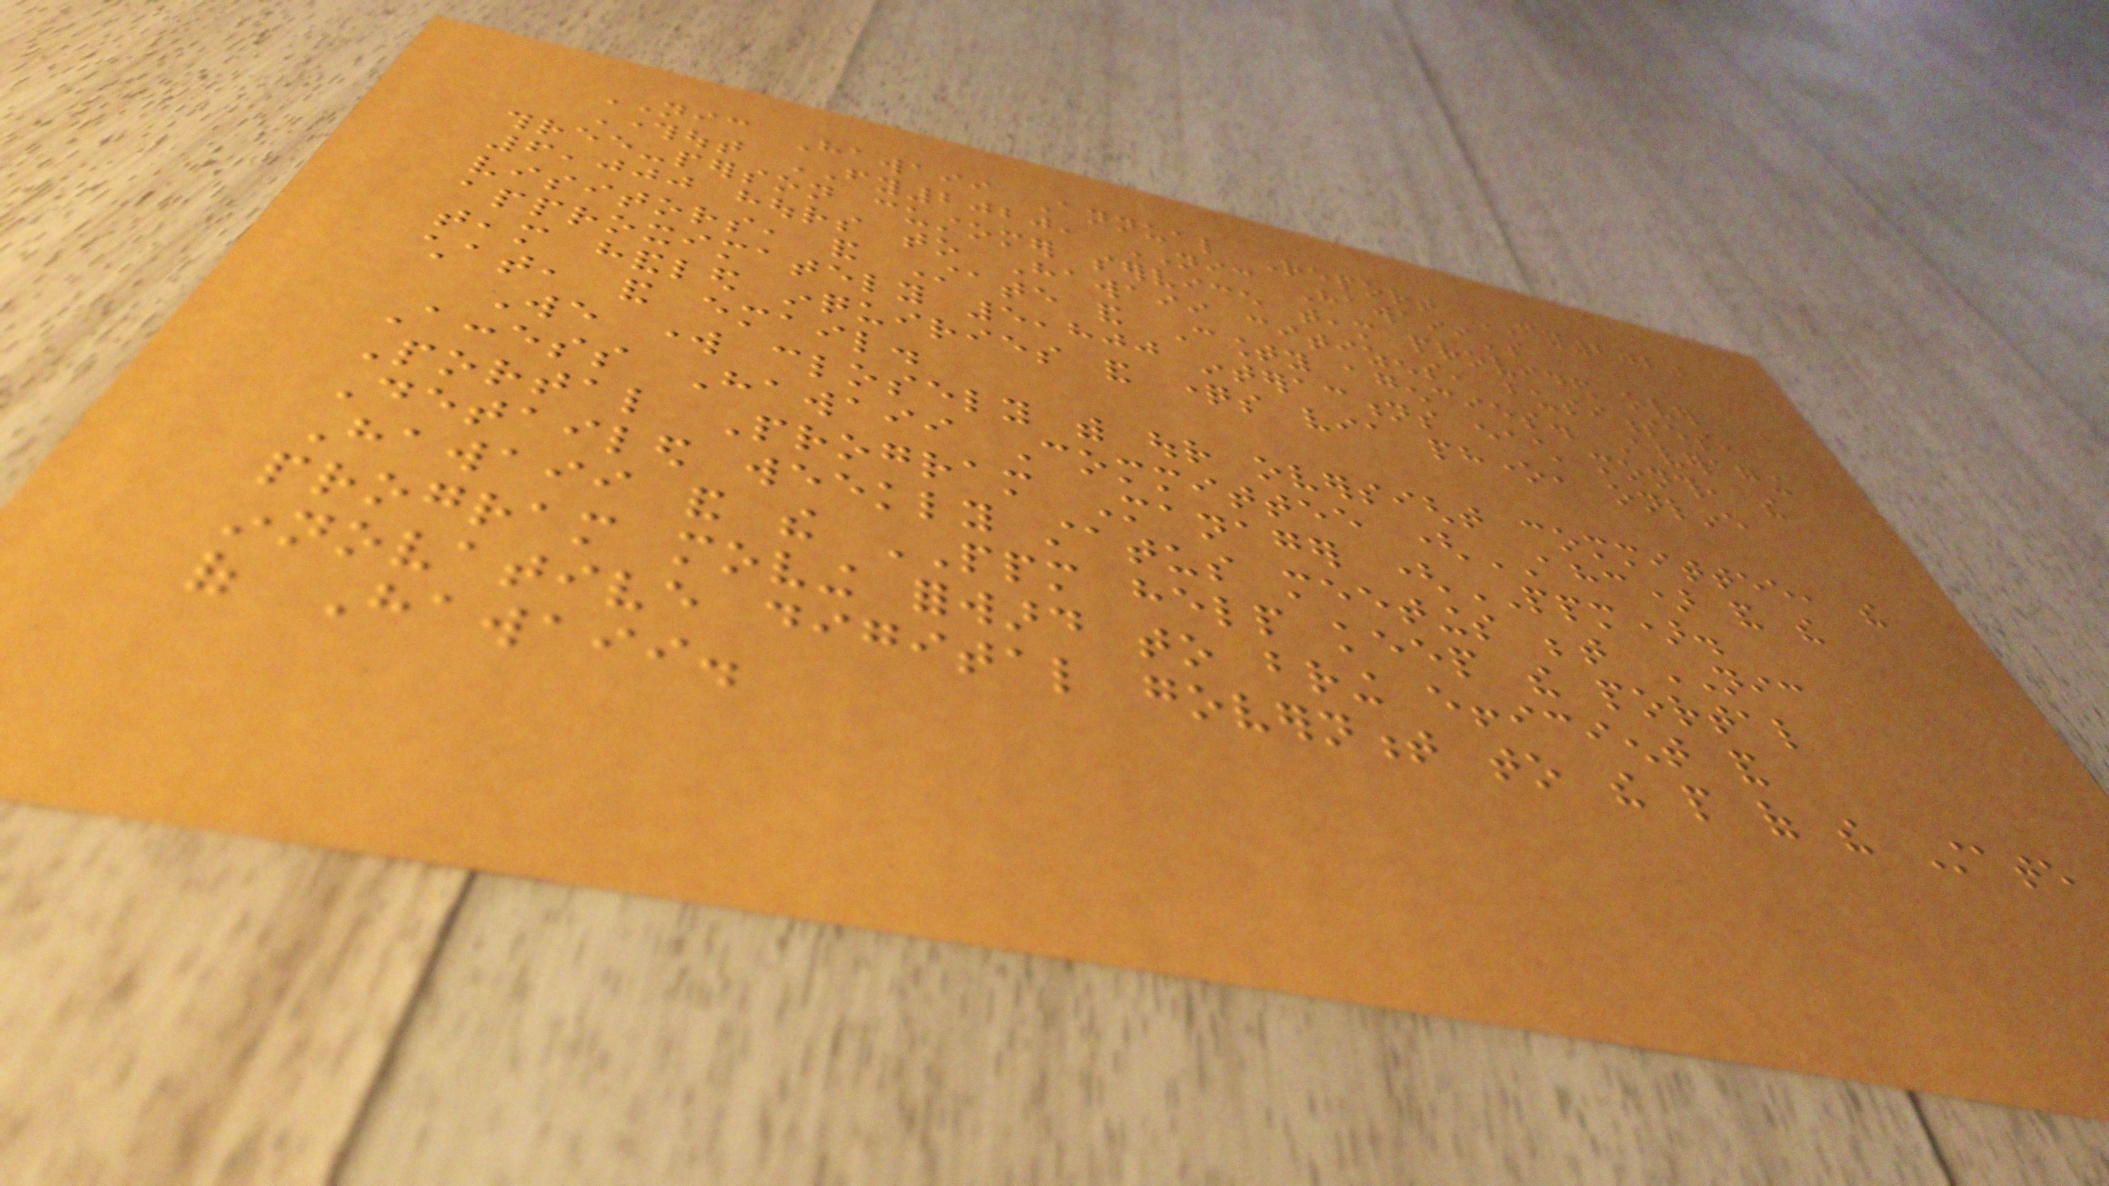NIC Hawaii Annual Report FY2020
Throughout FY2020, NIC Hawaii's
three-person customer service team provided over
6,000 hours to Hawaii citizens, businesses,
visitors, and State and County agencies. Averaging
approximately 5,800 interactions each month, the
team handled inquiries and questions via phone, online
chat, and email.
We work closely with our oversight committee, the
Access Hawaii Committee (AHC) and the
Portal Program Manager (PPM).
Detailed weekly status meetings between NIC
Hawaii and the PPM help keep the portal
program moving forward to bring efficient and
innovative digital government to the people of the State
of Hawaii.
